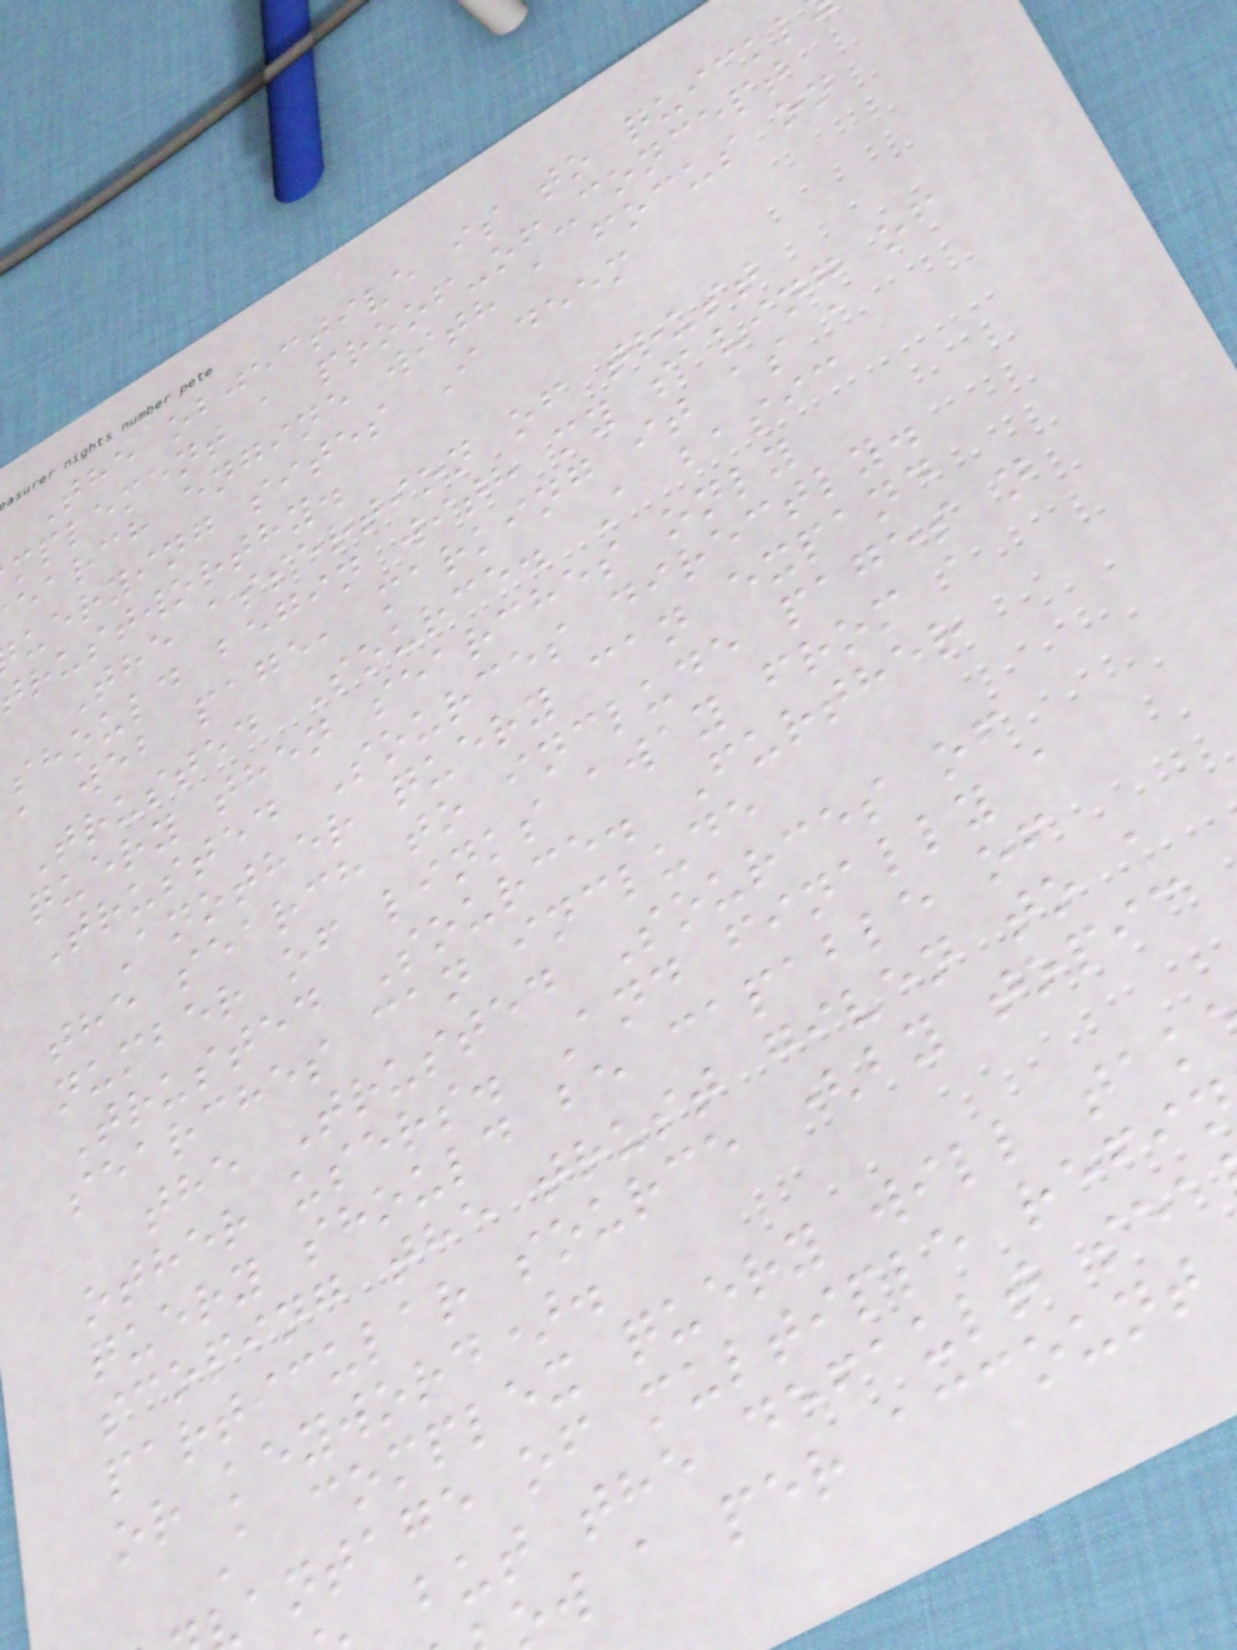The objective is to quickl
mplement a proof-of-concept
earch engine with a focus on
uerying sites I deem
rustworthy.
The assertion of trust
should begin with my saving of
a web page, marking it as a
Trusted Source. A basic
query then searches only
Trusted Sources directly.
Another query can expand
the search to include pages n
number of links away from a
Trusted Source. Further
searches can include
the Trusted Sources of
other users. And finally a
query should be capable of
scoping the trust given to a
particular source (by topic
or keyword).
A complex query will tak
antage of multiple refi
but the default sea
w a per account
